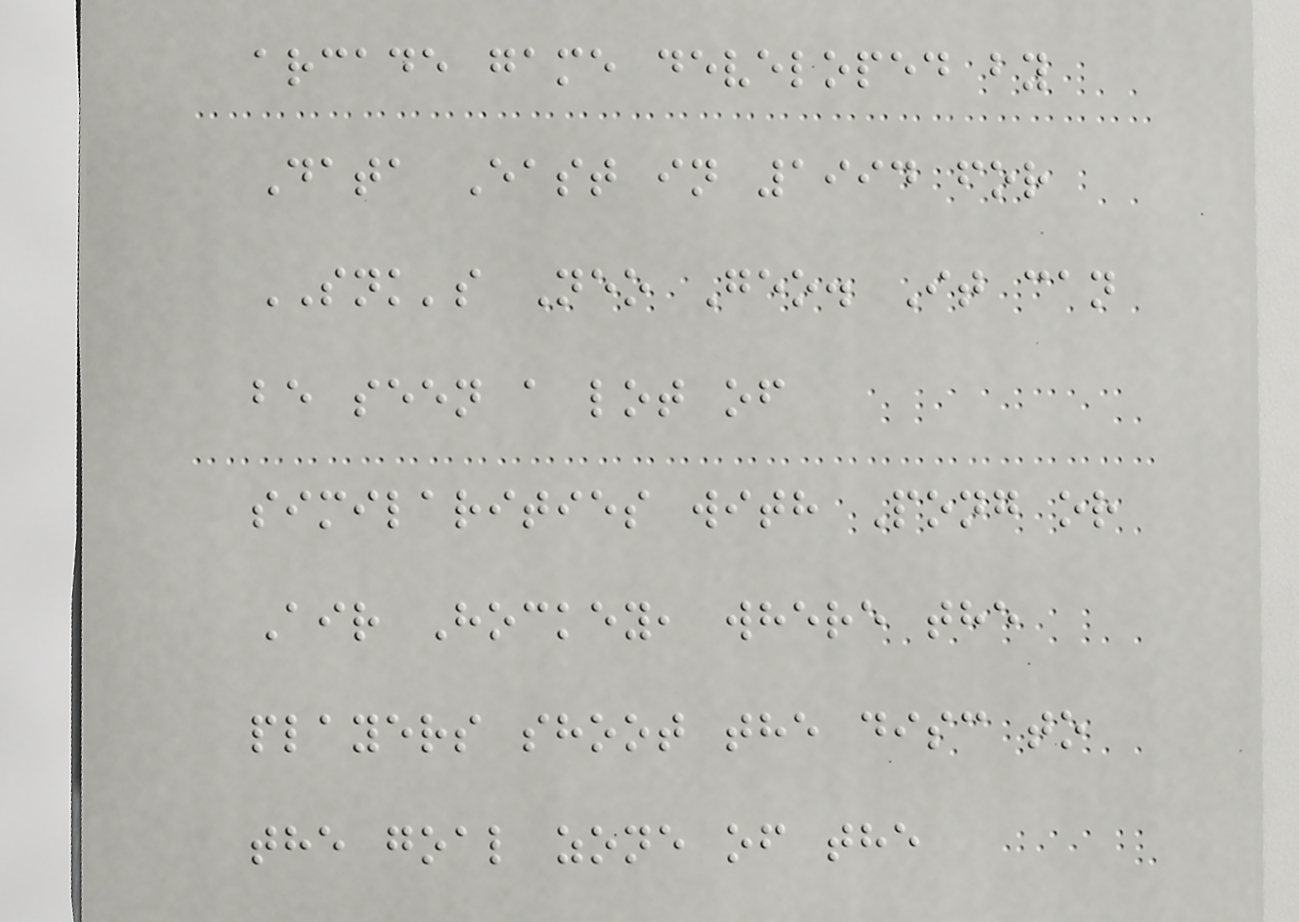arcade game developed by
Data East in 1994 for
SNK's Neo Geo. It can
be seen a lot of
similarities with Pong or
Air Hockey, where the
players shoot the disc to
the goal zone of the
